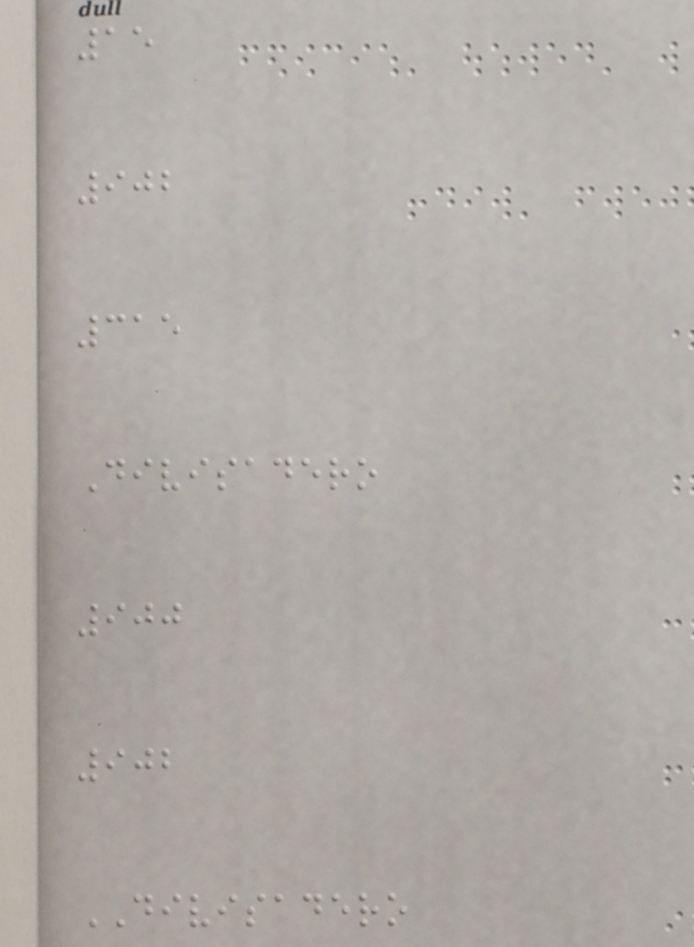15
902
315
Divisadero
900
902
DIVISADERO
